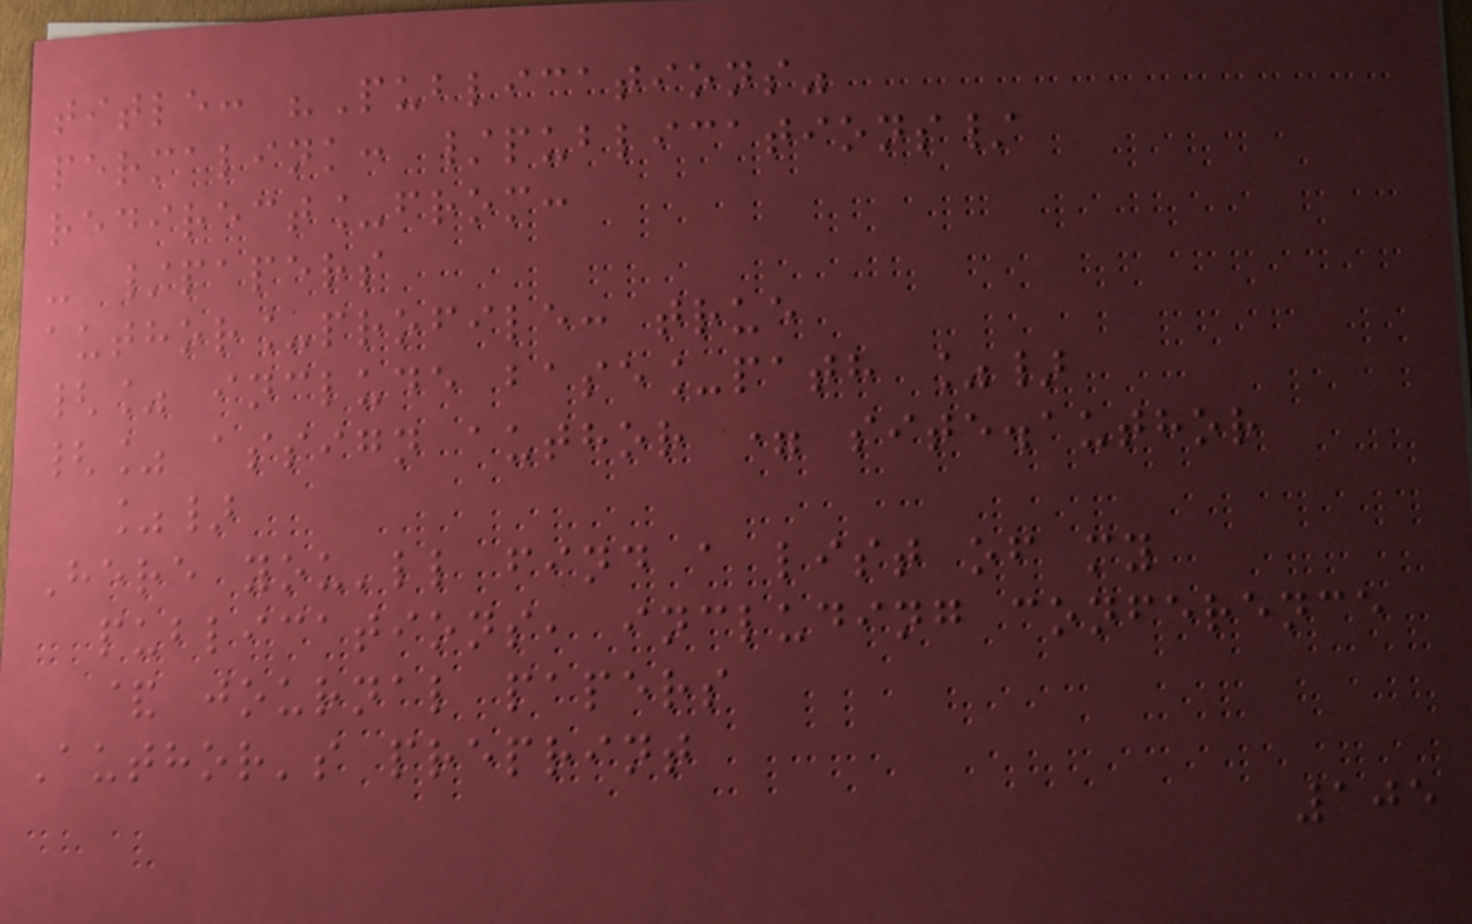title: "Publications"
permalink: /publications/
redirect_from:
- /papers
author_profile: true
{% include base_path %}
{% assign author = site.author
%}
Here you'll find a list of my
publications, including conference
& journal papers
Author's preprint
105
